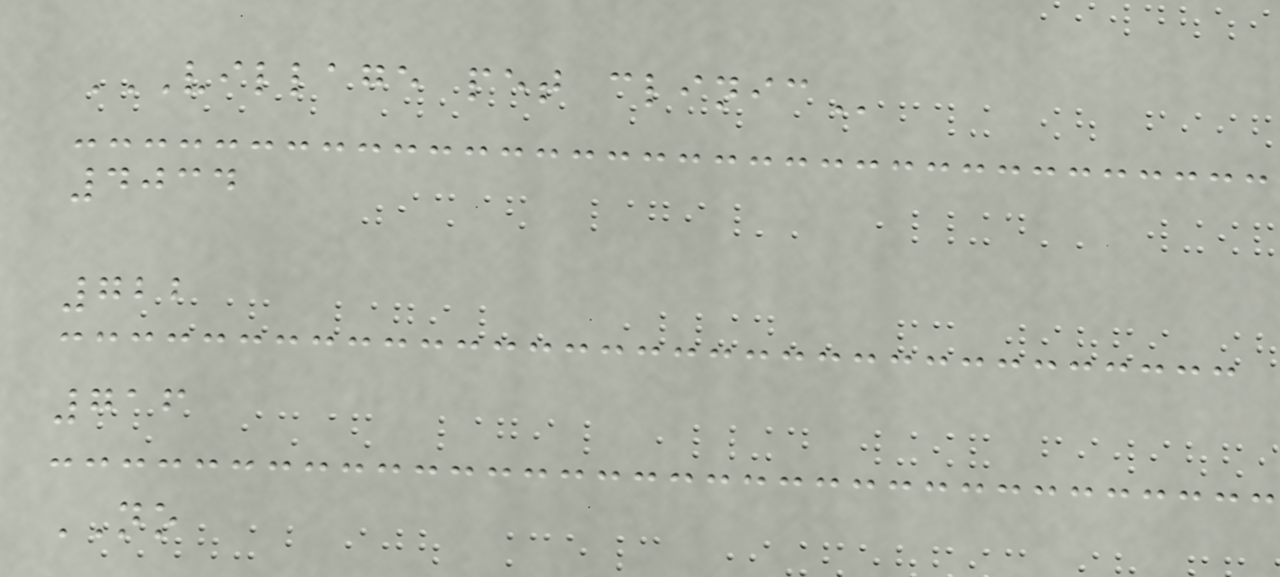VILLAGE PET CLINIC
4034
722
716
NO
